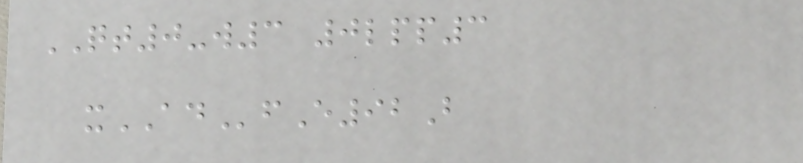QT0-w3 0lpp3
xADfE92B
